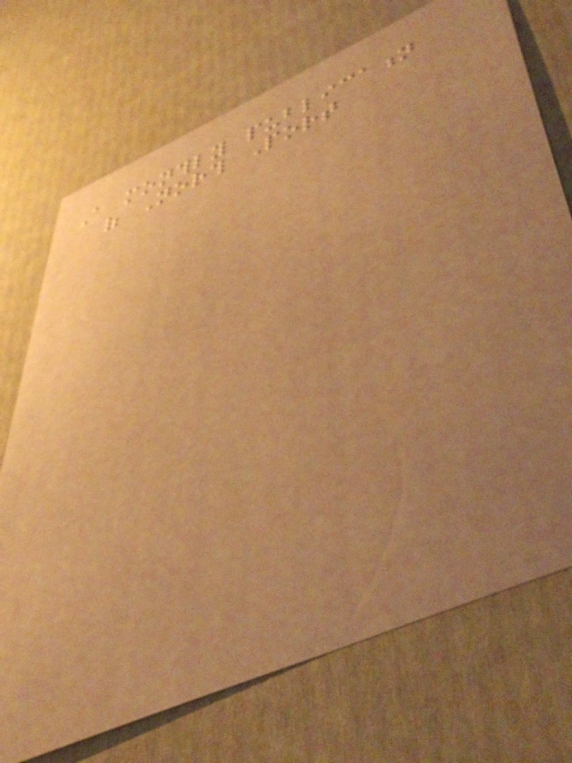A monthly publication
of North Port
